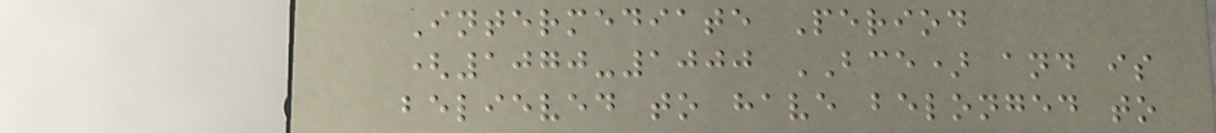Intermediate Period
(1070-1000 BCE) and is
believed to have belonged to
